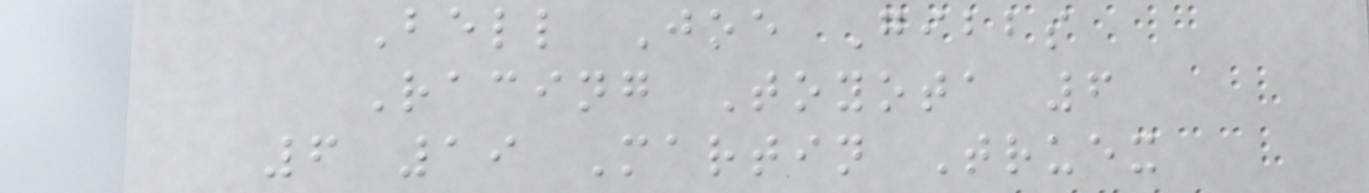Bell Joe Gibbs
Racing Toyota 6
6 19 Martin Truex
